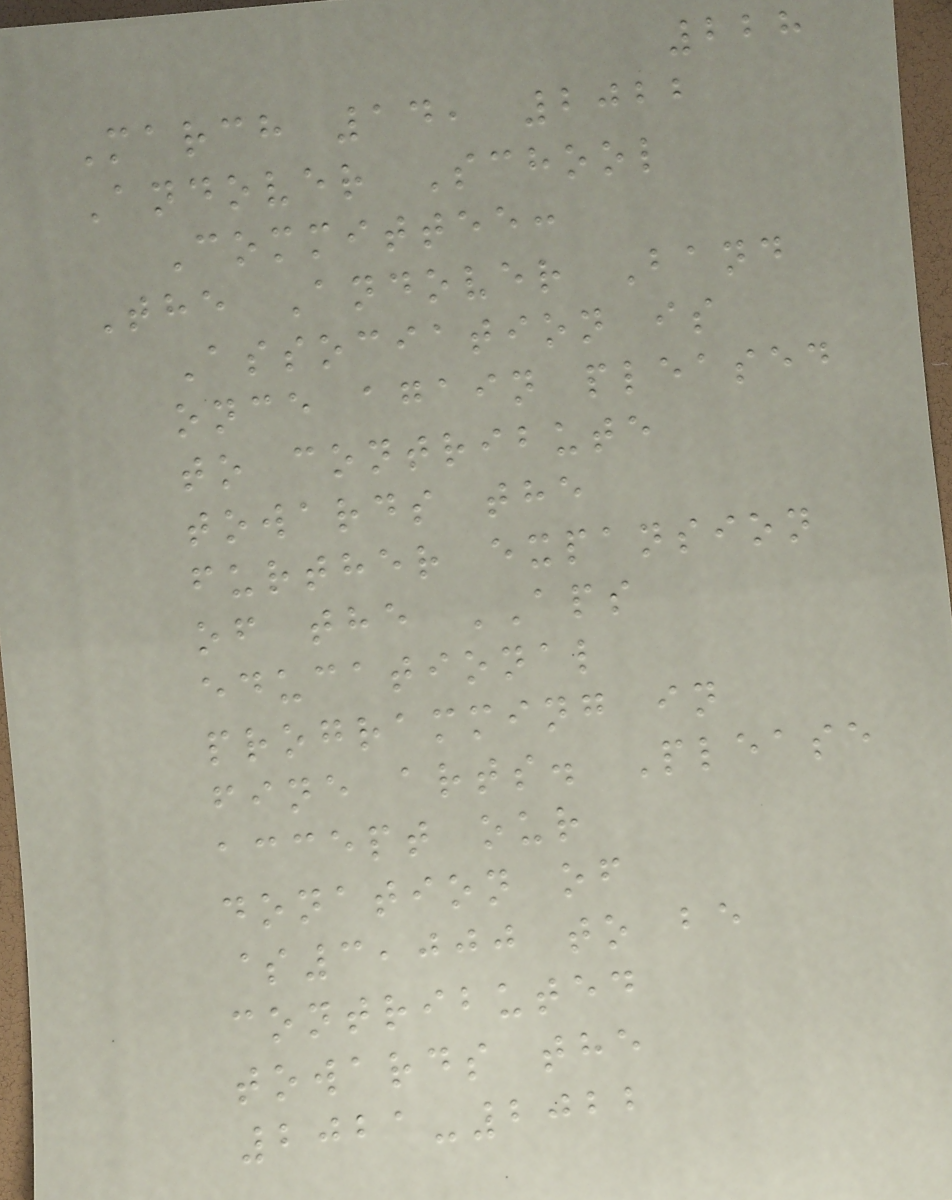228
March 14, 2022
Andover School
Committee:
The Andover Band
Association is
once again pleased
to contribute
towards the
further expansion
of the APS
educational
programming in
fine arts. Please
accept our
donation of
$3,000 to be
contributed
towards the
2021-2022
